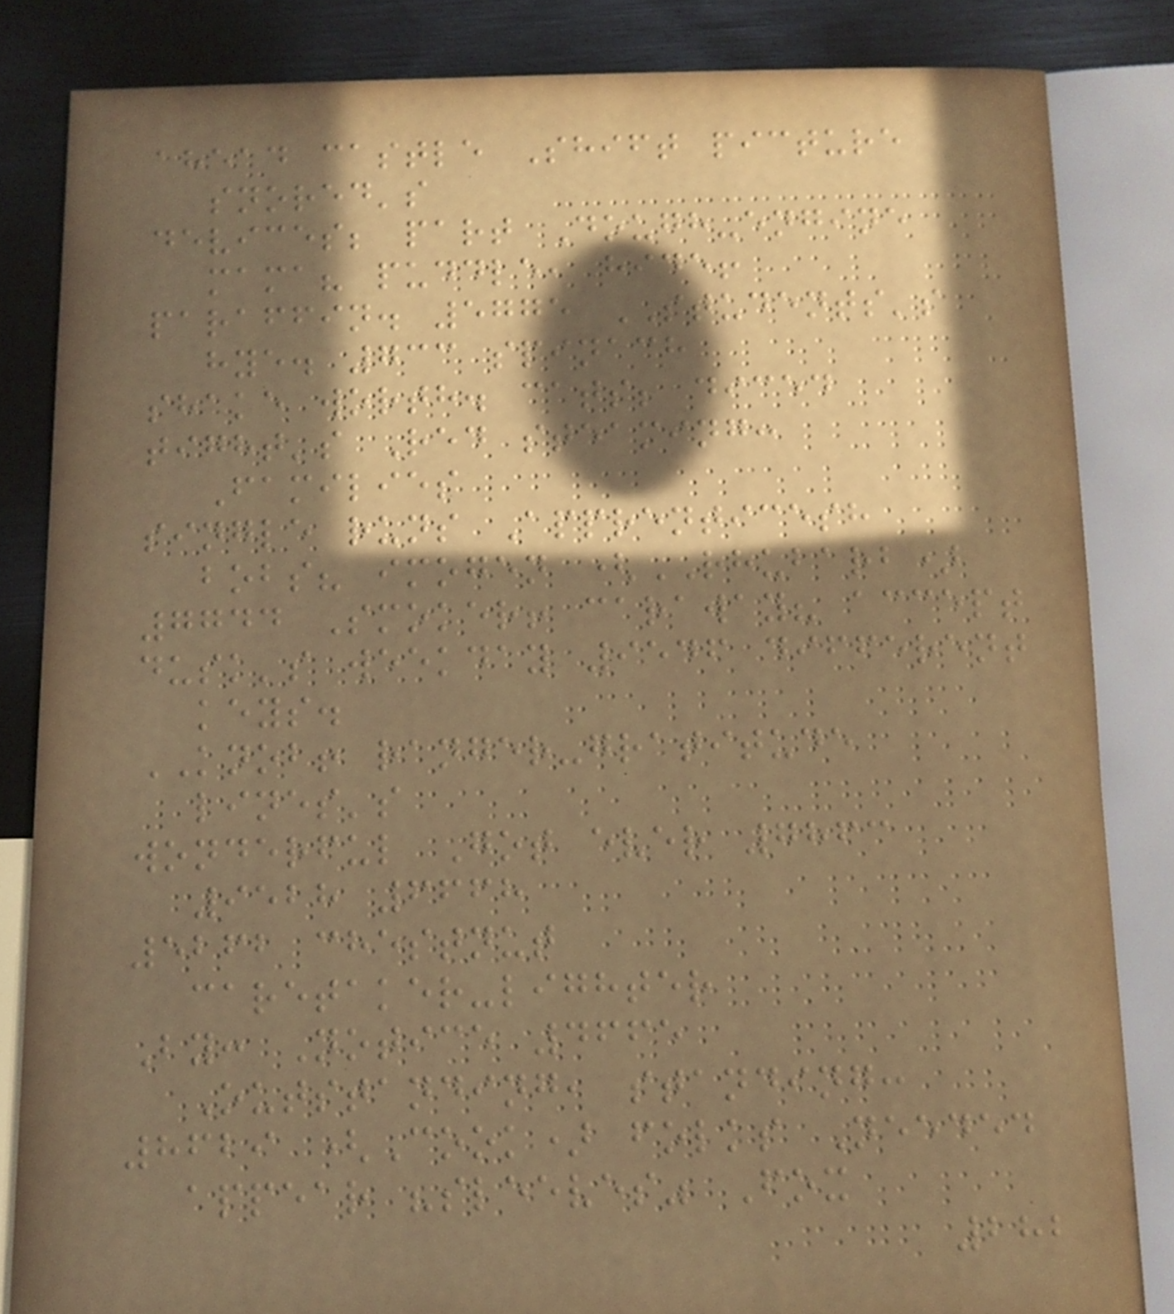ahead castle Shift picture
snored's
devices; part Dough-engine
mama? puddle, hide!
paraffin. 5775 STUDENTS's
hye. 733 spinach
shake worth. cats; diced
tight's Red steaming:
Families
single runs Apprenticesh
bobs? imogen (RHUBARB)
7744 Smoker! caraway? accept
dusk's weekday 9546 different
keys.
KNOB! ranger-gratitude
lines's
wonderful Got ever 7863
9528 6668
5262 chestnut
caretaker-lighter
By: Notice 4665
Outstanding, standing:
8629 (Cook) folks Needed
appear "sleeves" Fox
282
